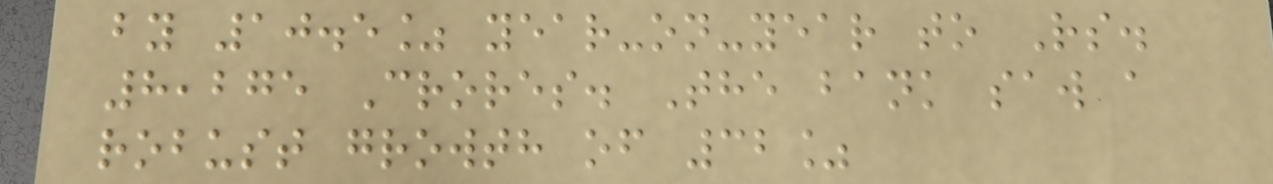by 10.5% year-on-year to Rs.
8,275 Crores. The bank saw a
robust growth of 32%
